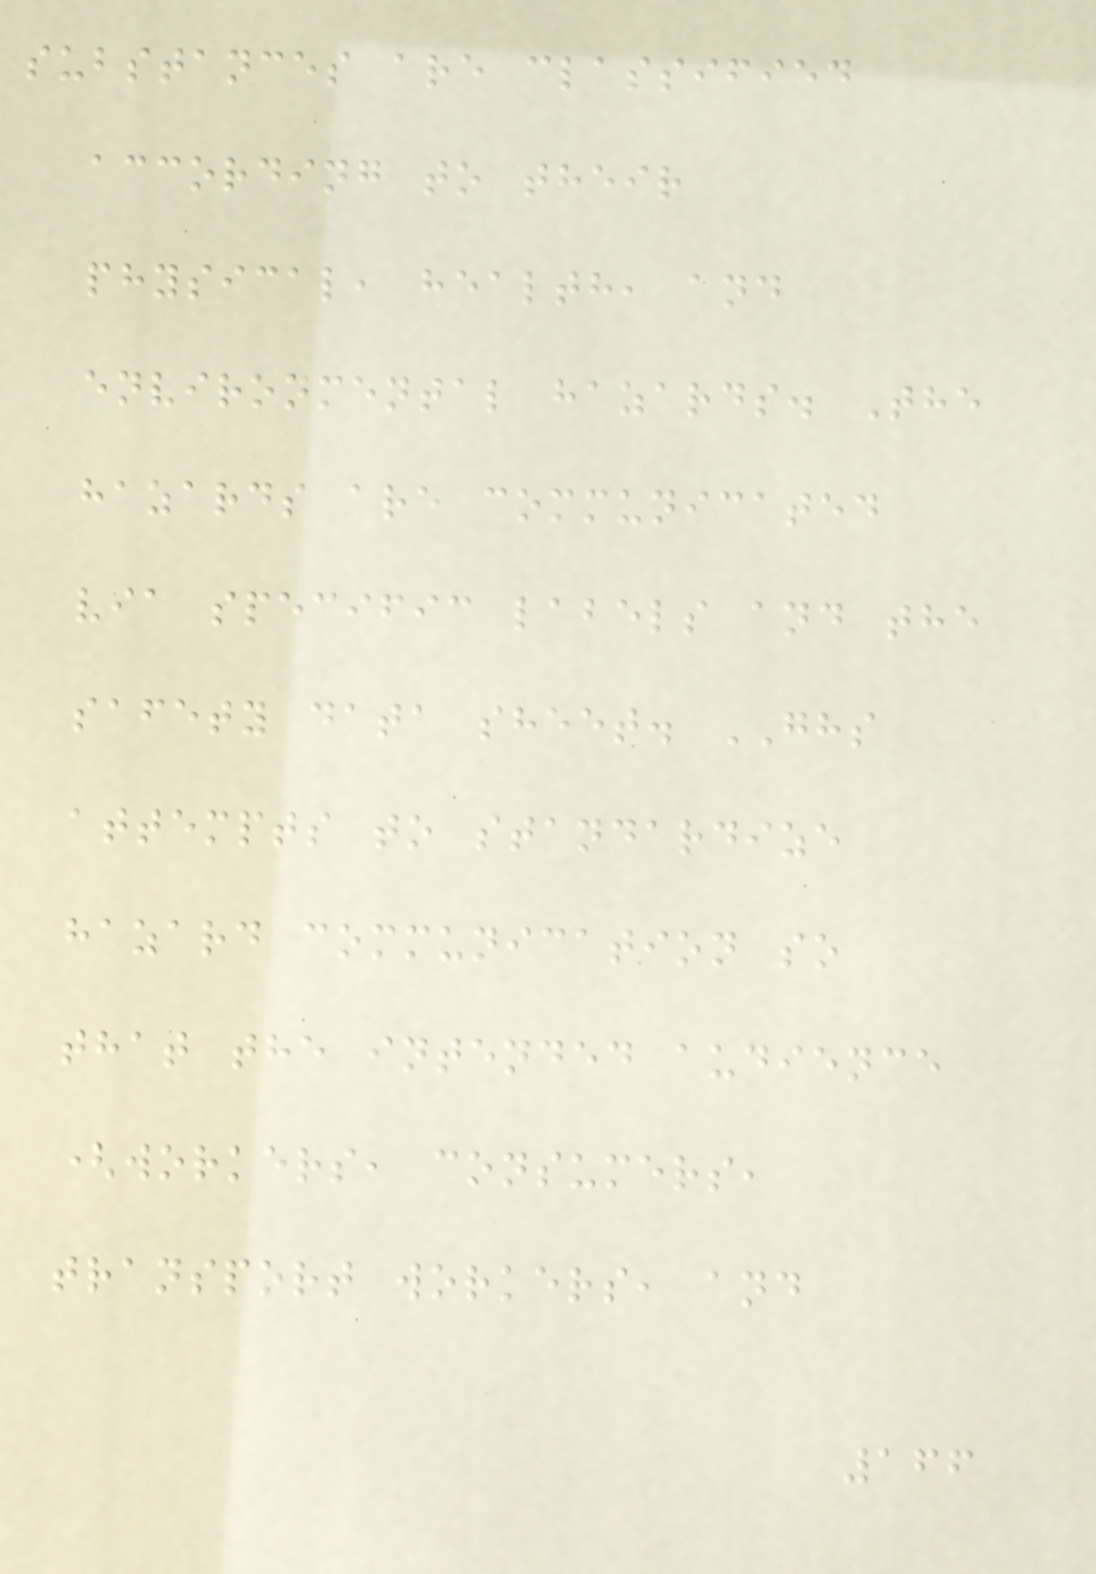substances are classified
according to their
physical, health, and
environmental hazards. The
hazards are communicated
via specific labels and the
safety data sheet. GHS
attempts to standardize
hazard communication so
that the intended audience
(workers, consumers,
transport workers, and
166
